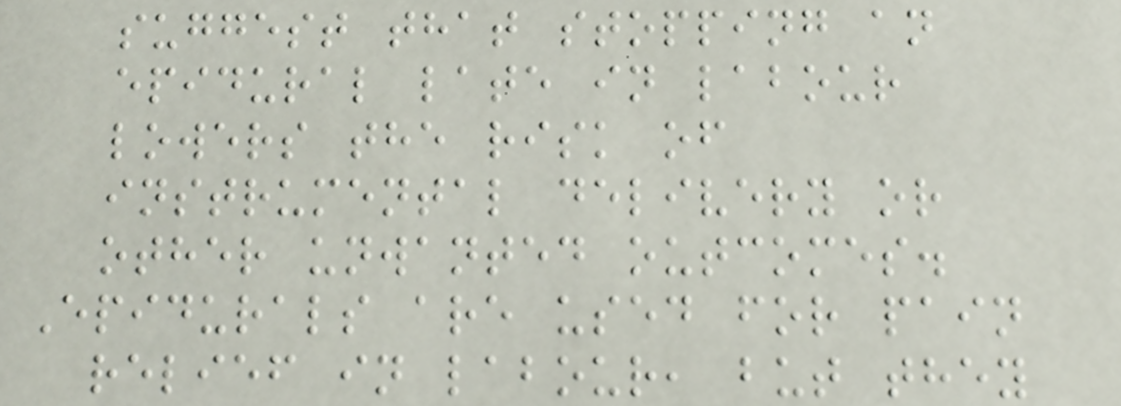suggest that stopping an
epidural late in labour
lowers the risk of
instrumental delivery or
other unwanted outcomes.
Epidurals are used for pain
relief in labour, but they
